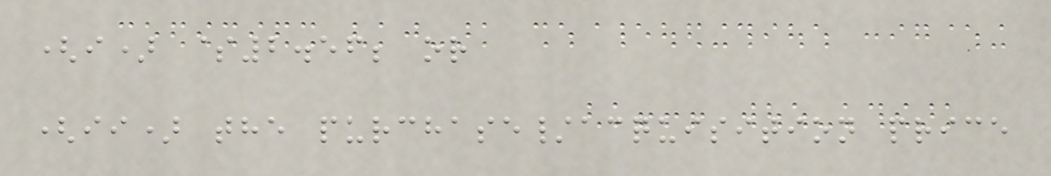(i) $2.56; or
(ii) the purchase/acquisition price
